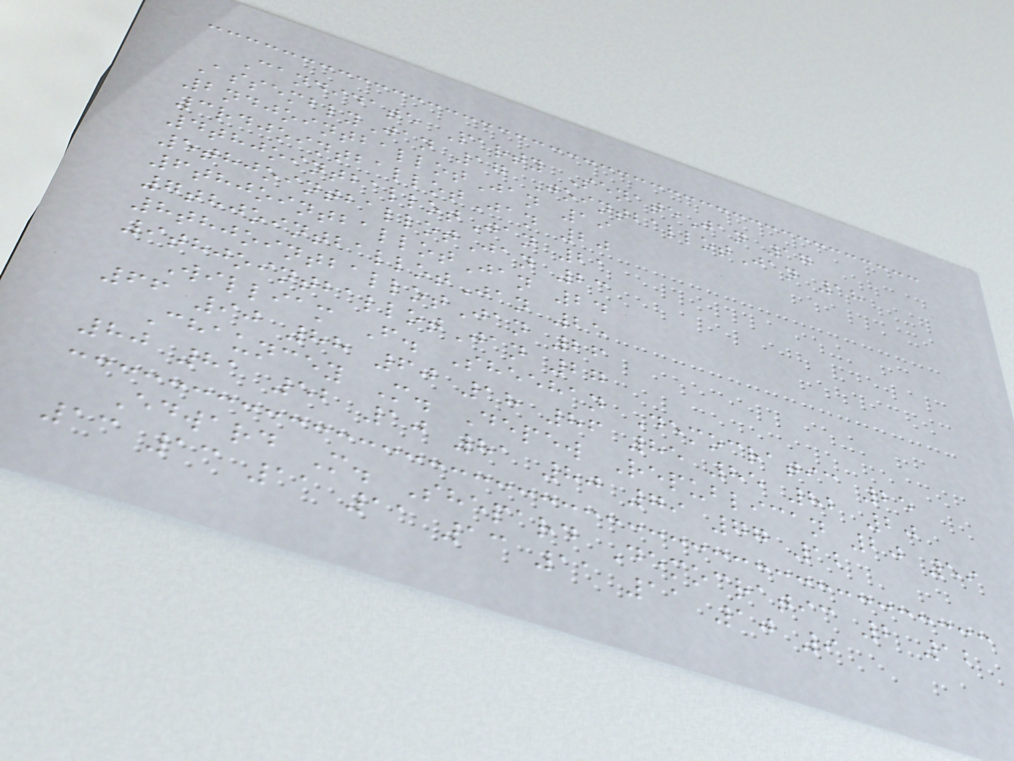Candidate Party SenateJan 17
AssemblyJan 17 JointballotJan 18
2ndjointballotJan 19
3rdjointballotJan 20
4thjointballotJan 21
5thjointballotJan 23
6thjointballotJan 24
7thjointballotJan 25
8thjointballotJan 26
9thjointballotJan 27
William F. Sheehan Democratic 25
66 90 88 60 18 86 85 85 82 20
Chauncey M. Depew Republican 20 59
80 81 52 10 81 80 79 77 12
Edward M. Shepard Democratic 2 12
13 13 11 11 13 11 11 10 9
